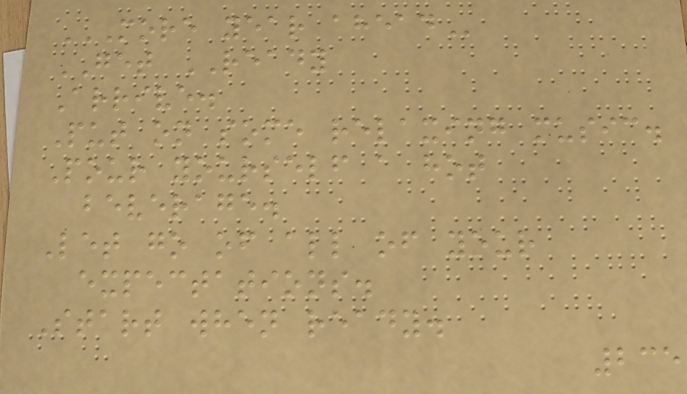MORE YEAR AHEAD
GET READY
Arrive.
Put on some relaxing music.
Pour yourself a hot
beverage.
Let go of all of your
expectations.
Start when ready.
235
